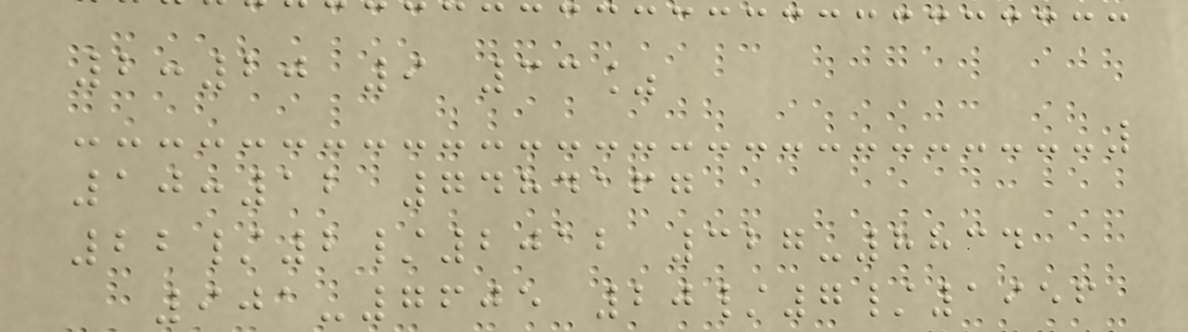2:20 9 33%
10:12 7484167
22/2/2012 327-8834
901-7605 20/7/1956
